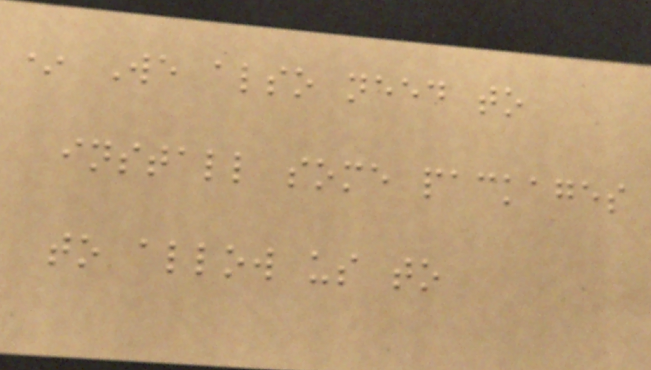* We also need to
install some packages
to allow us to
